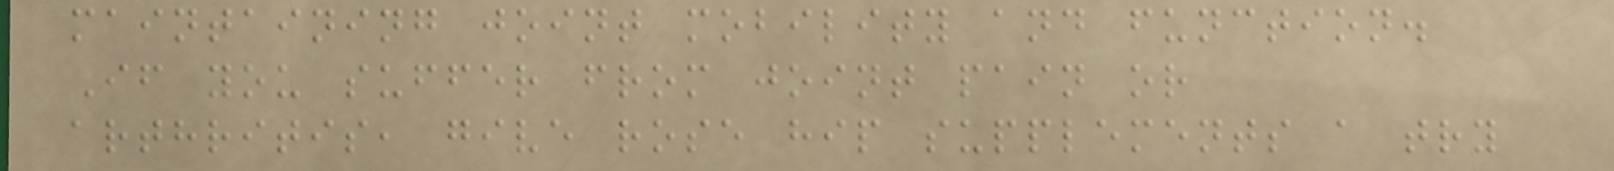maintaining joint mobility and function.
If you suffer from joint pain or
arthritis, give rose hip supplements a try
